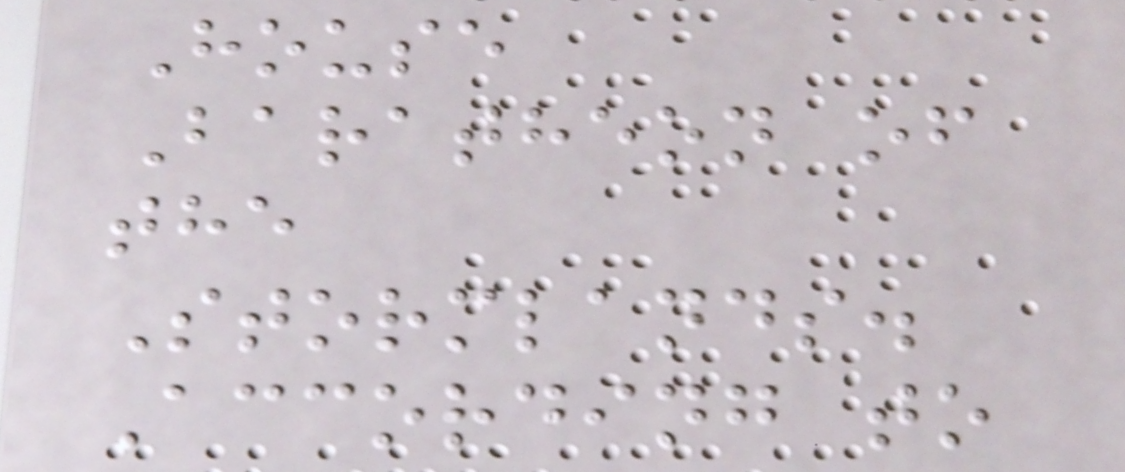House
Baratheon of
the
Stormlands.
According to
